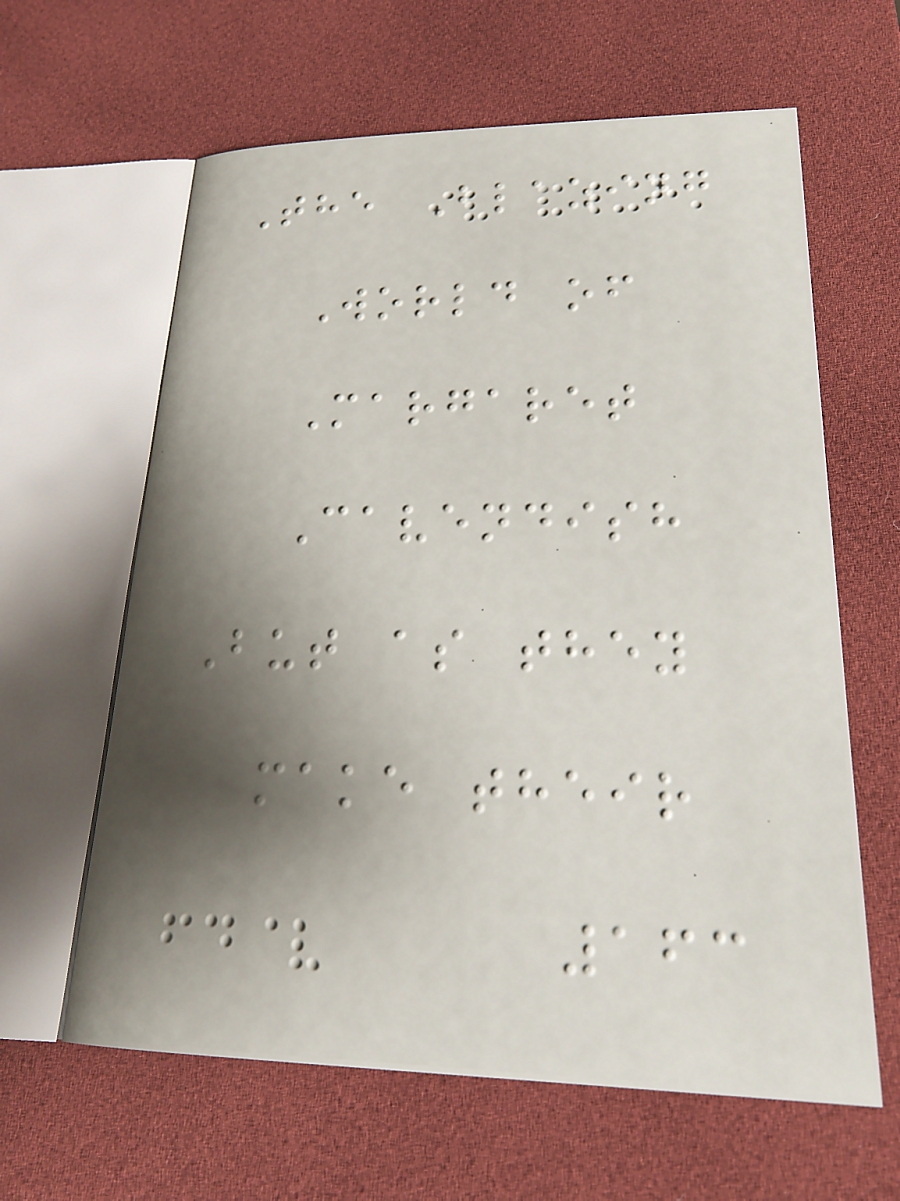The Blazing
World of
Margaret
Cavendish
But as they
make their
163
